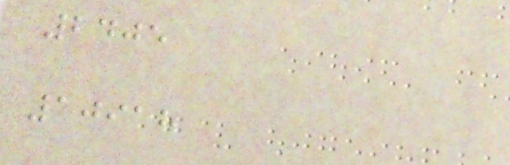2405
10918
